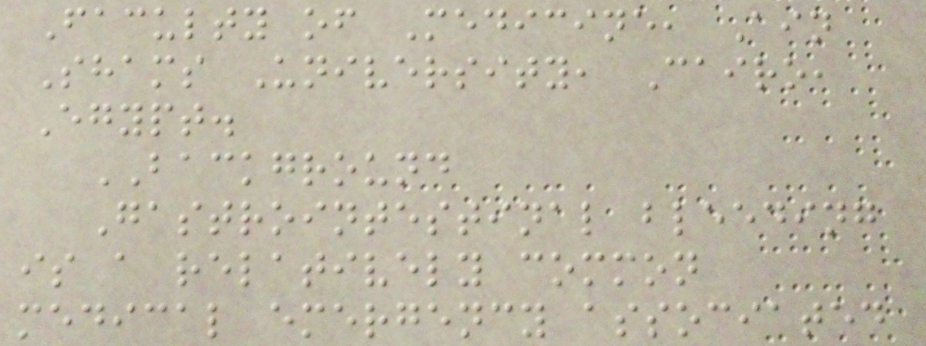Faculty of Medicine, Ain
Shams University, Cairo,
Egypt.
BACKGROUND
Gastrointestinal bleeding
is a relatively common
medical emergency associated
